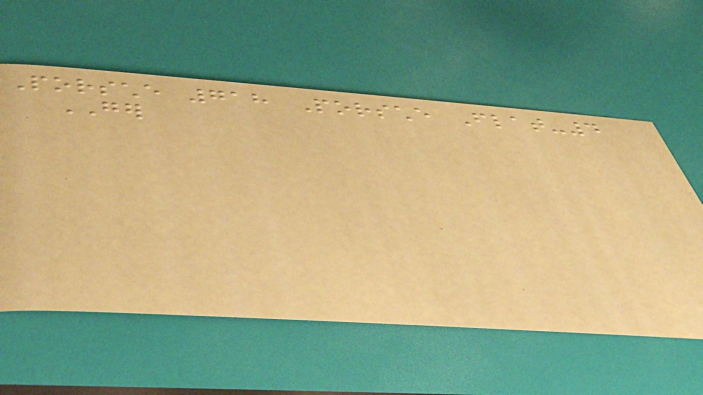Porsche 718 Porsche Flat-4
GER
